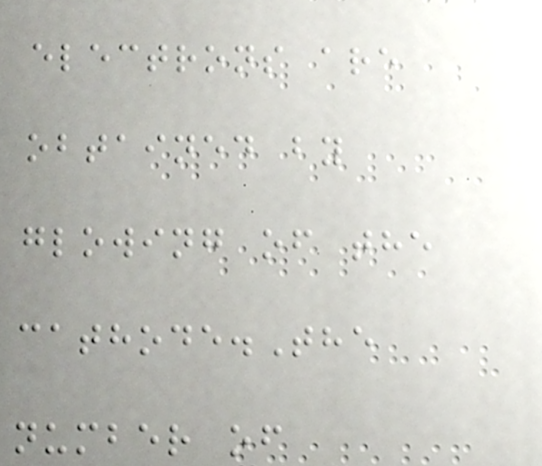electrons are
obtained by
glowing of the
cathode.The
number of
